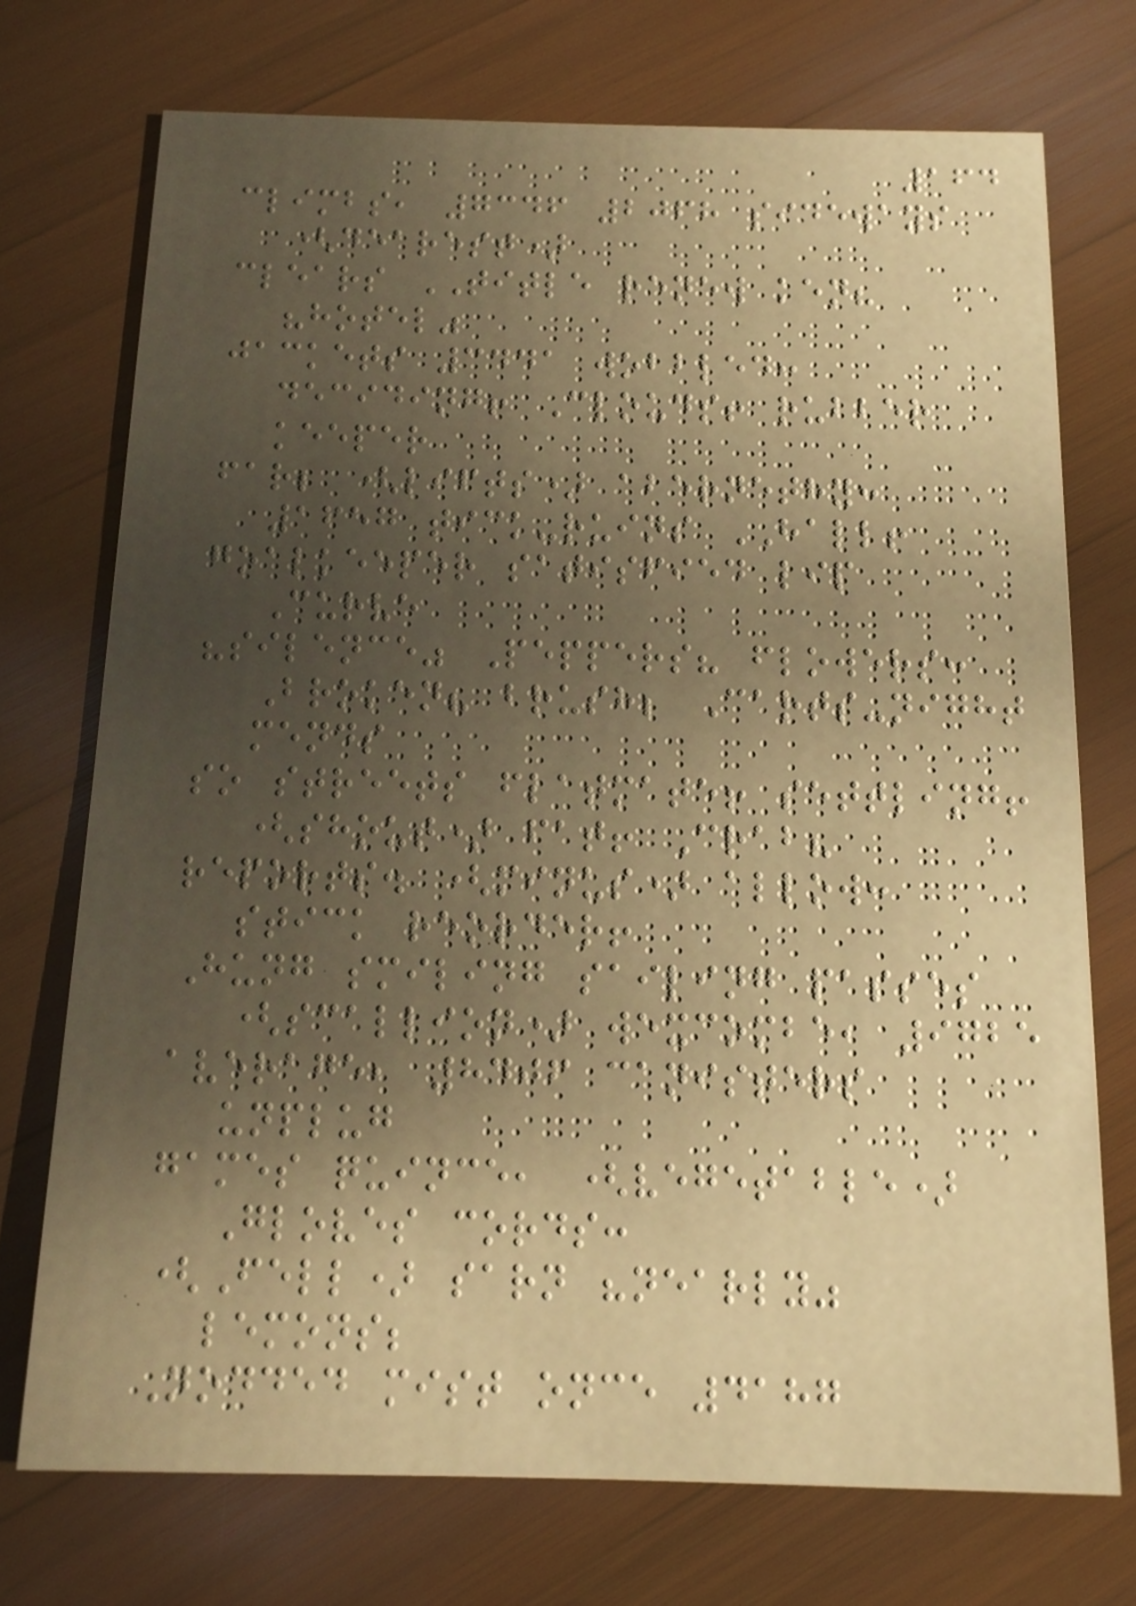164
climbs, 7346 2068 sideways
(dearest)
clears TITLE renew ken?
"hotel"
jackets 3441 wobbled:
deciding! Clouds! rubber
keeper
far; (lifts) abernethy:
1657 tick-ruins HALL!
goalkeeper satisfied lip
Curve
"silence" Peppers? flowers:
Broken? brush; Carts-night
mends
so streets flatmate! settling!
(shout) fat! Crab?
reports. (minus) allow:
stick reorder!
Hung smiling sailing passes
(scallion) wexcombe, 9725
average, 8406 canisters
unplug
games quince, (vegetable)
Gloves cords:
(Fell) sarn "nearly"
lemons;
Nodded mist once 4187
